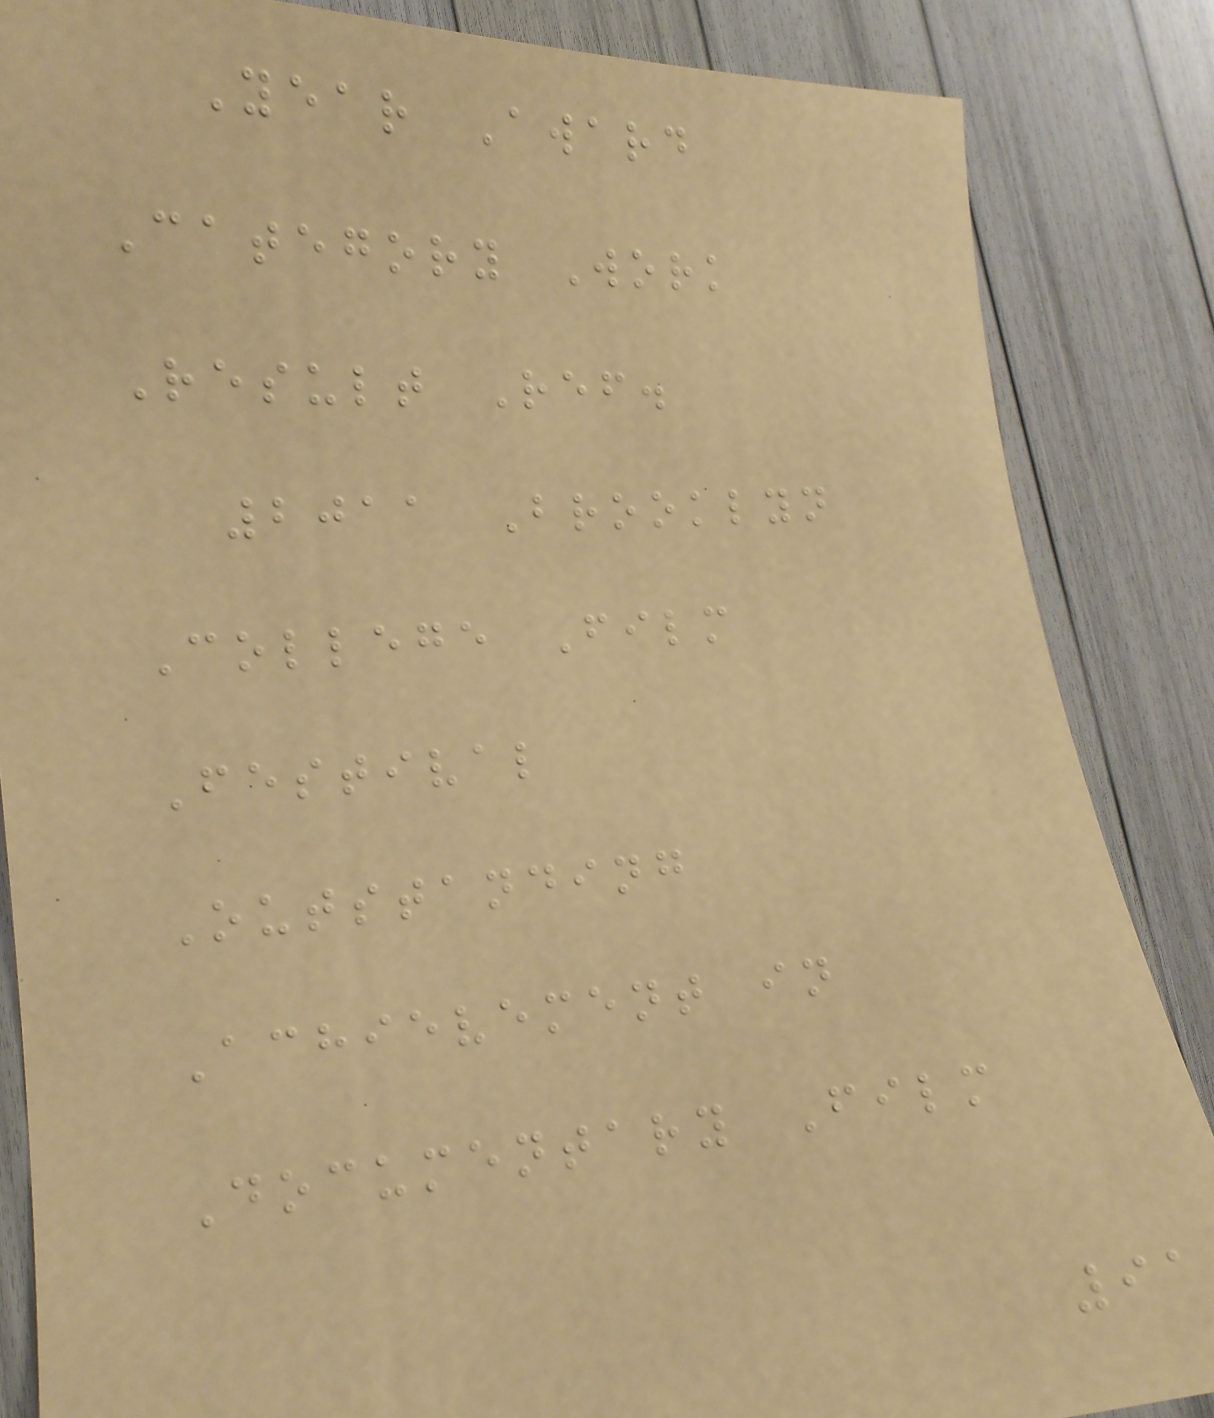Year Award
Category Work
Result Ref.
2011 Brooklyn
College Film
Festival
Outstanding
Achievement in
Documentary Film
91
